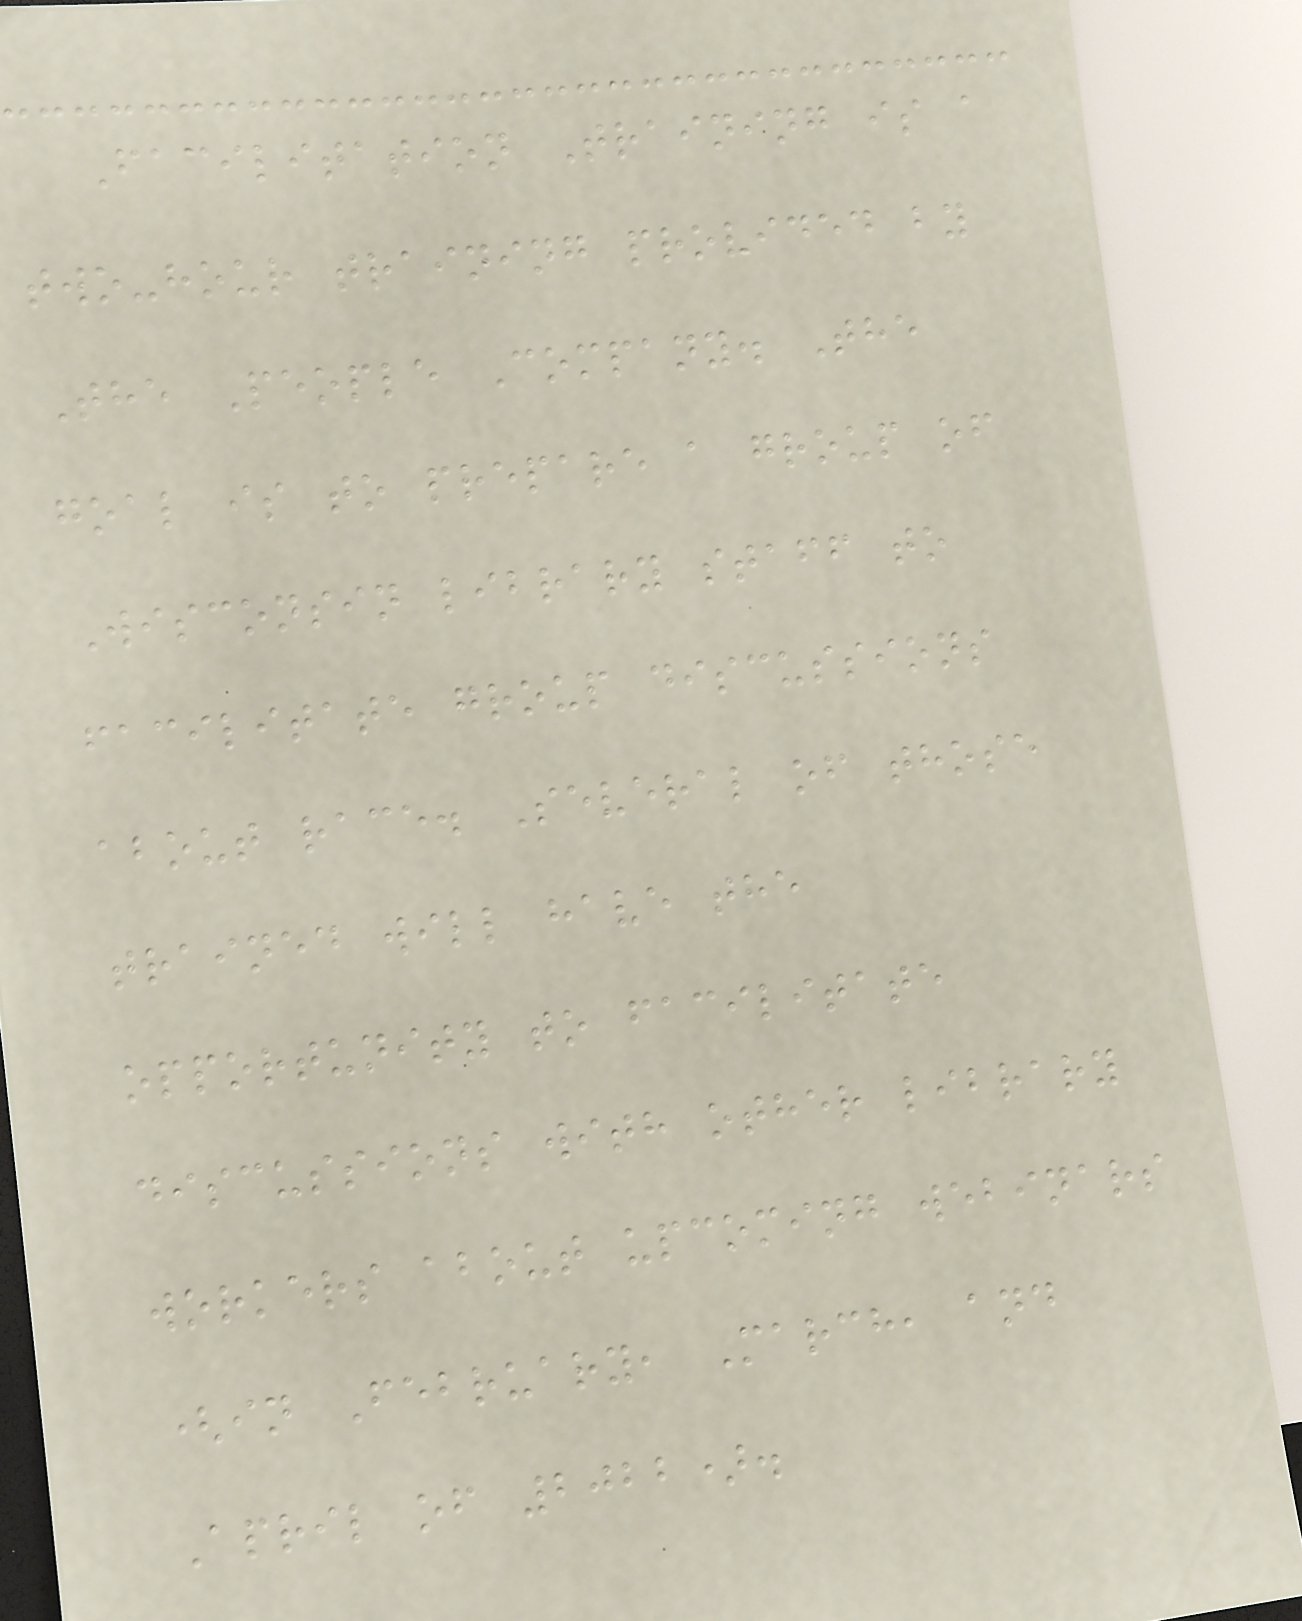Facilitation Training is a
two-hour training provided by
The People Company. The
goal is to prepare a group of
Wisconsin library staff to
facilitate group discussions
about race. Several of those
trained will have the
opportunity to facilitate
discussions with other library
workers about upcoming webinars
(in February, March, and
April of 2022).
